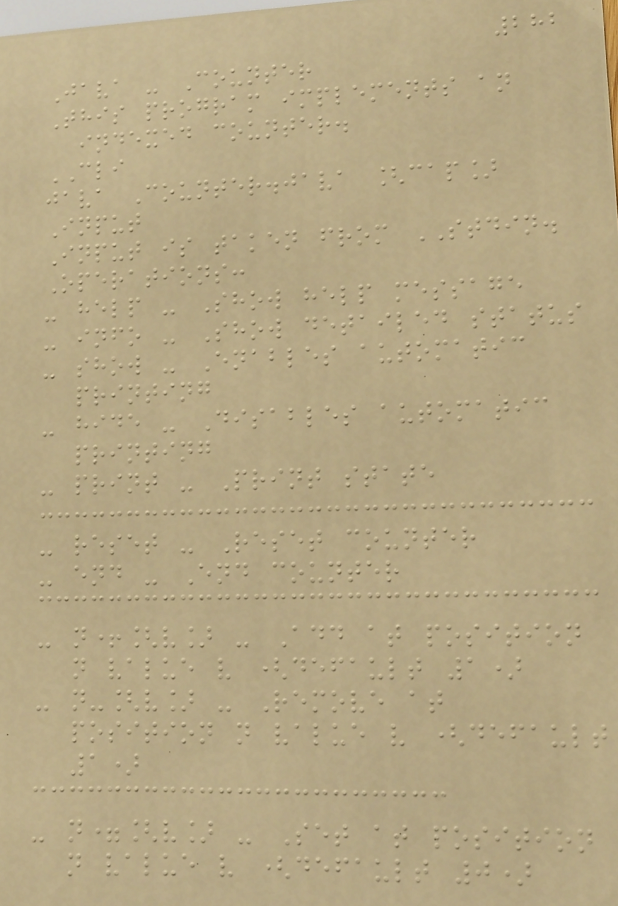282
Java - Counter
This program implements an
indexed counter.
CLI
java Counter.java [cap]
Input
Input is taken from STDIN.
Operations:
- help - Show help message
- info - Show detailed status
- show - Enables automatic
printing
- hide - Disables automatic
printing
- print - Print state
- reset - Reset counter
- end - End counter
- n+[v] - Add at position
n value v (default 1)
- n-[v] - Remove at
position n value v (default
1)
- n=[v] - Set at position
n value v (default 0)
